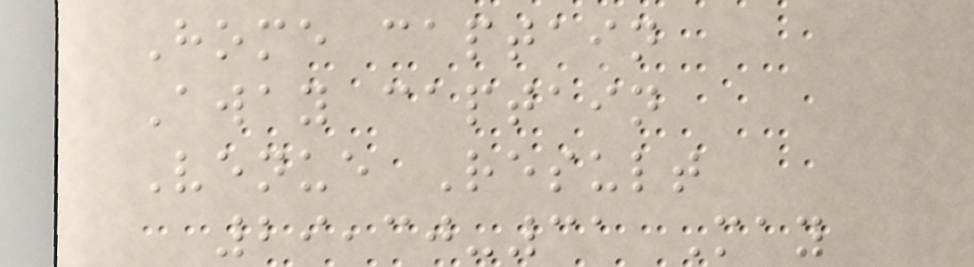Home captain
Away captain
Venue Result
29,30-31 May
